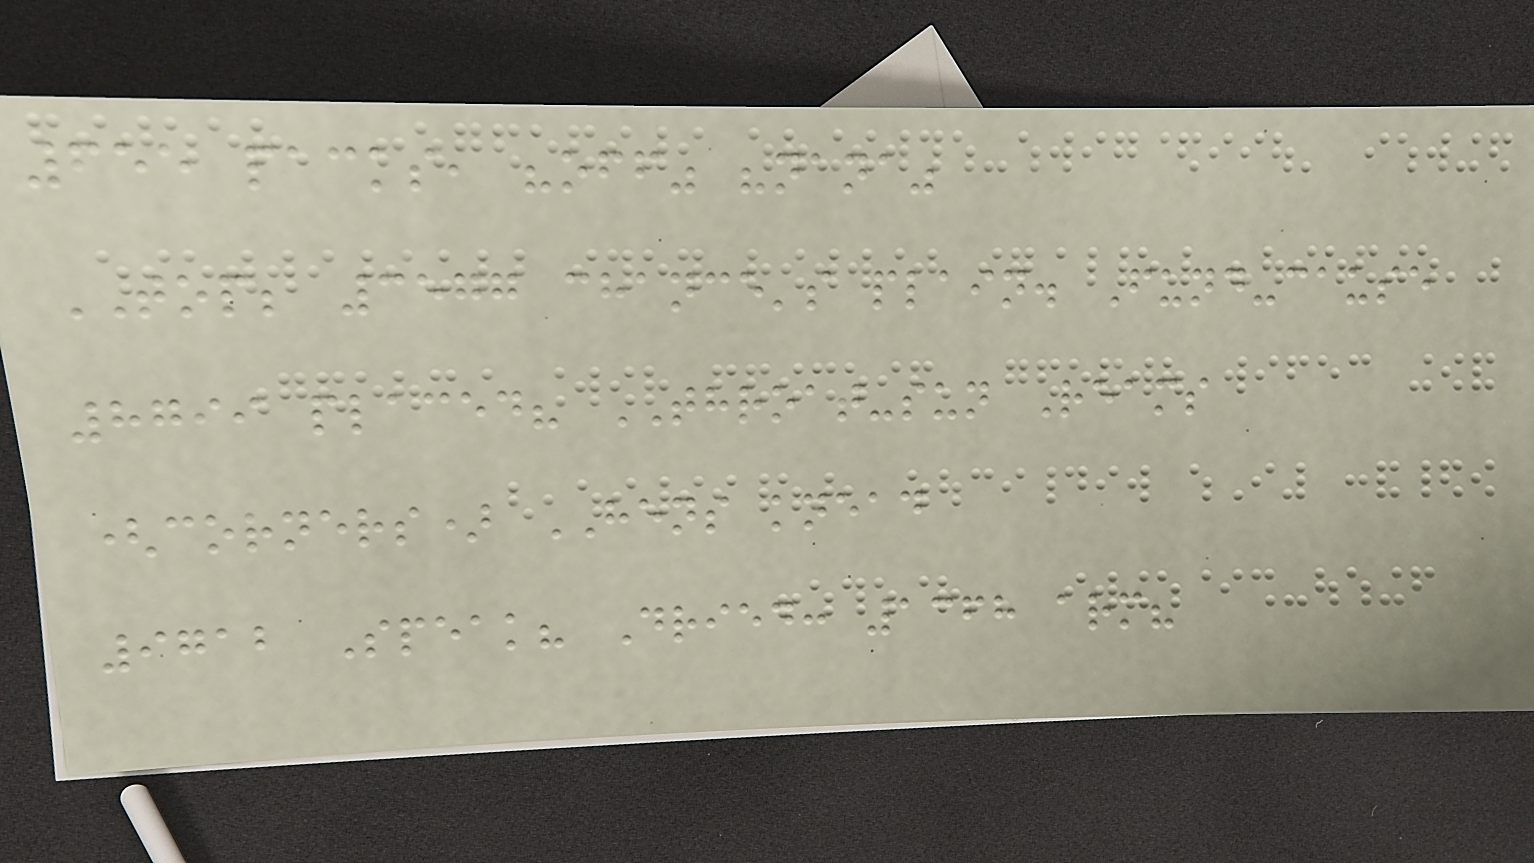655 packs, "off" "nana"
TOP; 3577 chance's plain. Fund-cause
8799 placed? THROAT-sun Reams
(corners) HENS knead
9712 Speak? Dried: 1368 arm?
